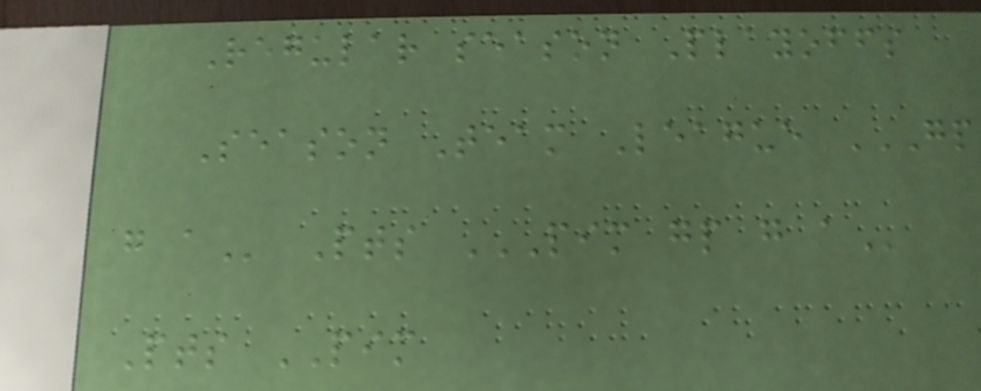Regular season Playoffs
Season Team League GP
G A Pts PIM GP G A
Pts PIM
